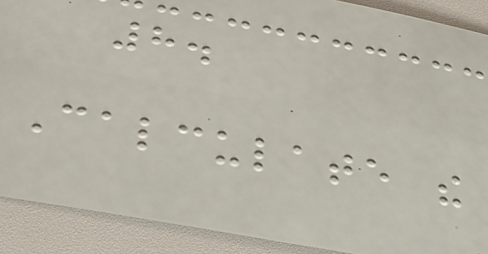8.
Calculate the
